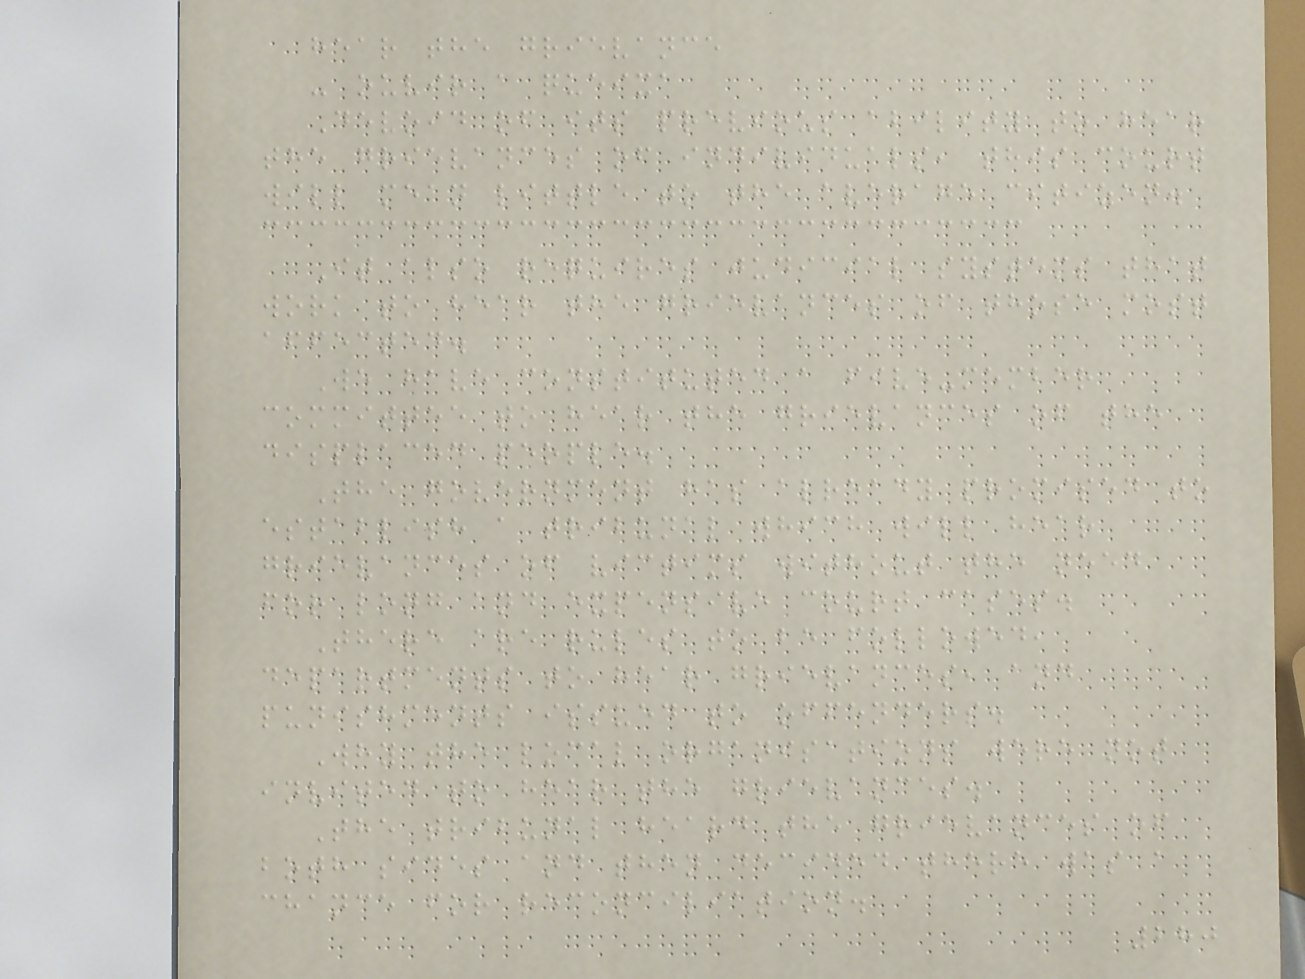hear the grievance
- ouvir a queixa
Devoid of its previous ability to hear
the grievances of individuals, this court
will mean little to the average citizen.
It also requires judicial systems that
work to hear the grievances of those most
affected.
We have constituted a five-member
committee to hear the grievances of the
displaced people.
The government has already promised to
establish a tribunal which will hear
grievances of victims without the need
for long and expensive court cases.
There are rules to be followed,
departments to hear grievances, and
punishments issued to offenders.
Why the local organisations were not
invited to hear the grievances.
The tribunal heard the grievances of
both sides and then decided there was a
chance for reconciliation.
280
